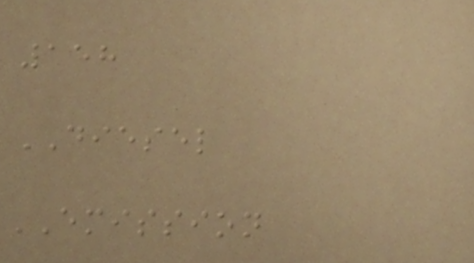158
DIESEL
EMISSION
